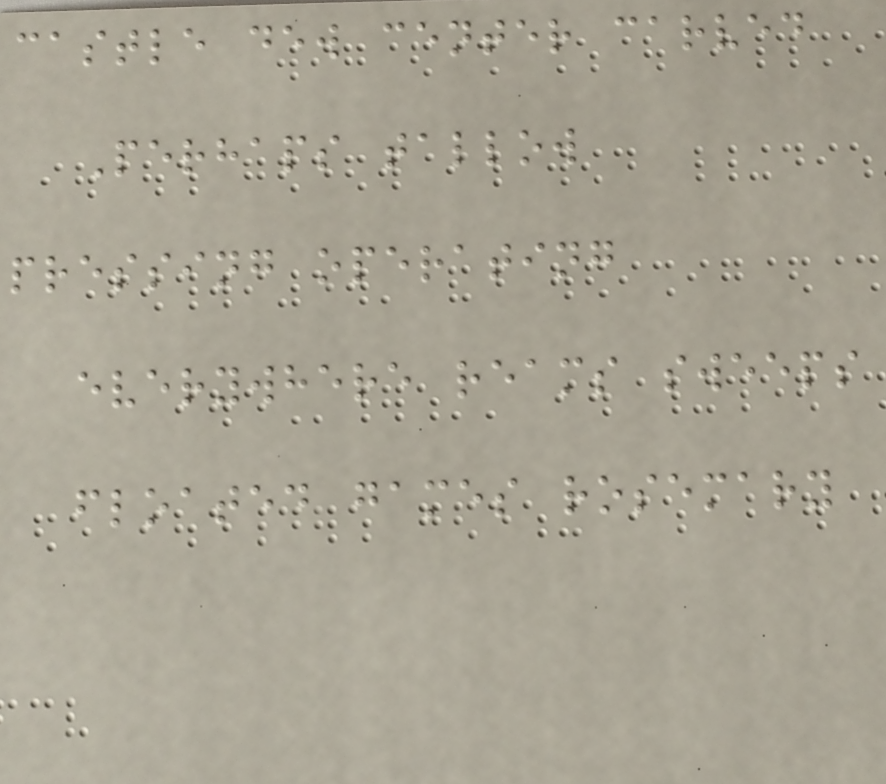castle dew center carved
Perhaps tallow
pressing operating
everywhere reams sweeps
floated games rosemary
